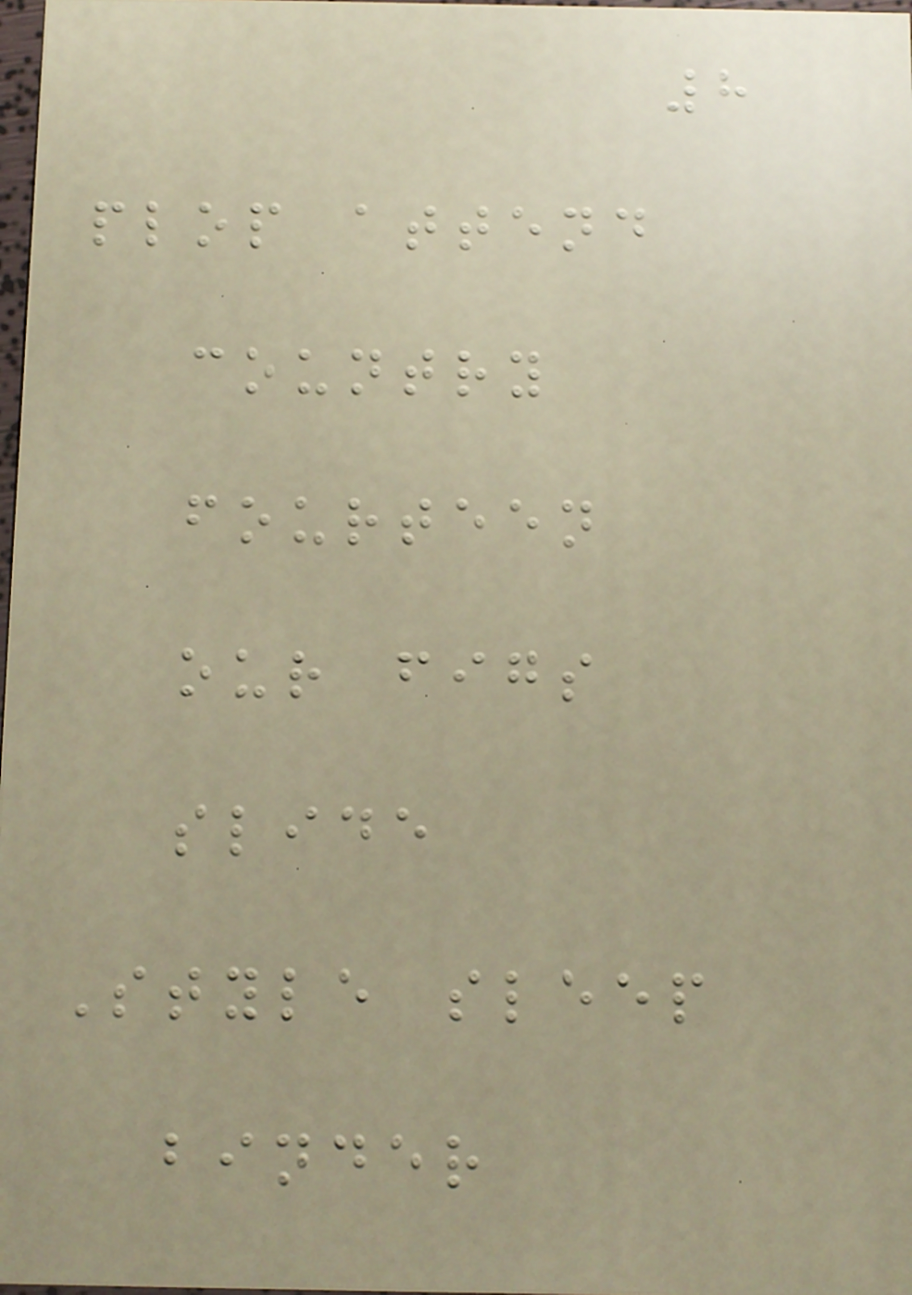8
plop attend
country
fourteen
our figs
slide
Style sleep
binder
